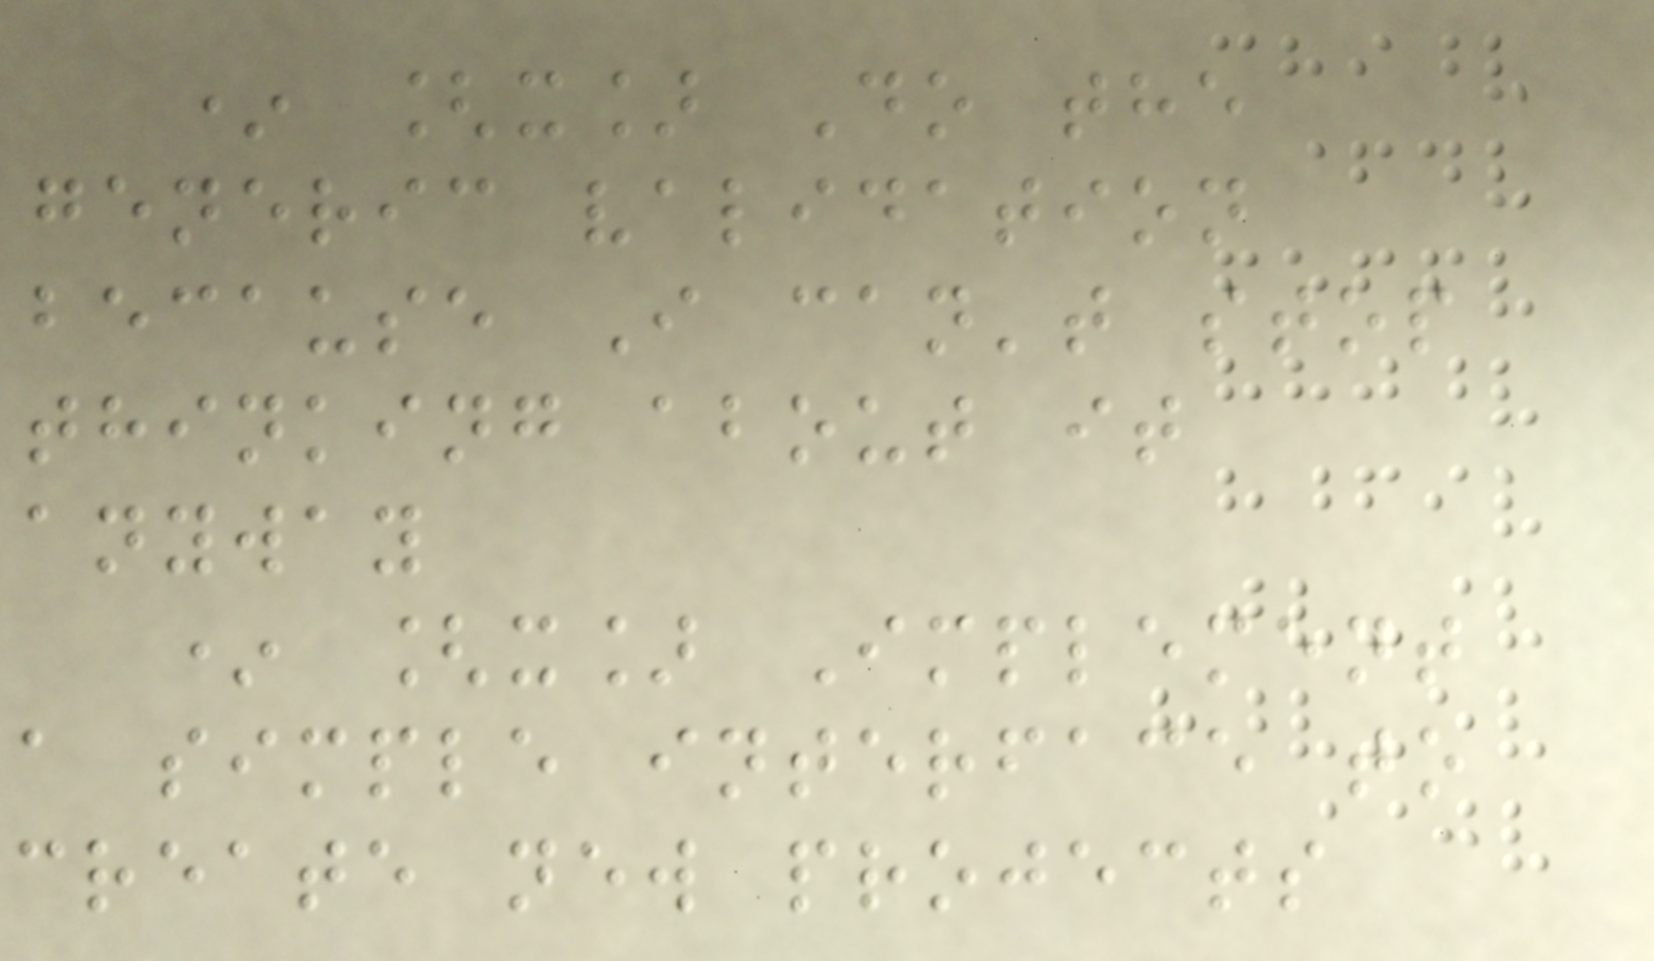* [x] Do the
generic validation
because I can't stop
thinking about it
anyway
* [x] Implement
a simple interface to
create new projects
